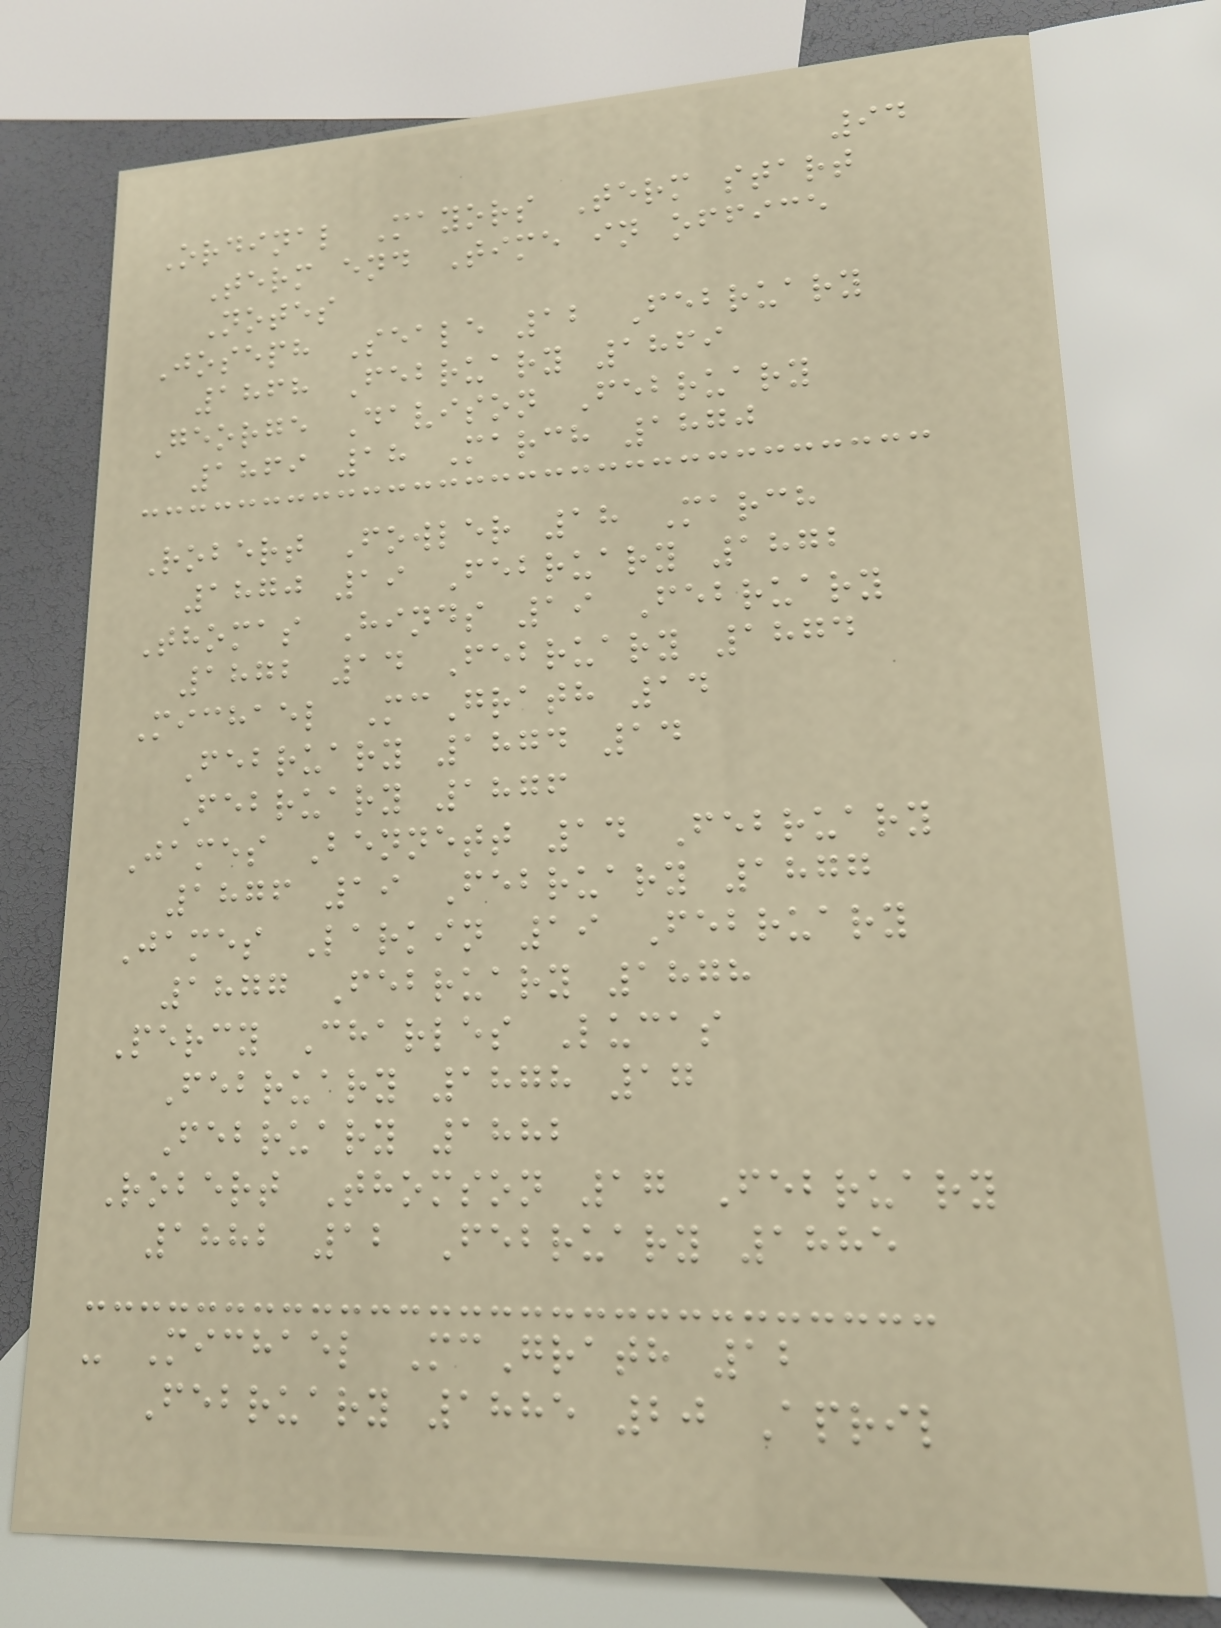94
Ordinal Mayors Term start
Term end Time in office
Notes
Joseph Seale 12 February
1868 February 1869
George Davison February
1869 18 March 1870
Robert Fowler 18 March
1870 19 February 1872
Thomas Hinds 19 February
1872 14 February 1874
Michael McGrath 14
February 1874 14
February 1876
James Bennett 14 February
1876 19 February 1877
James Larkin 19 February
1877 February 1878
Percy Charles Lucas
February 1878 17
February 1882
Robert Thomson 17 February
1882 12 February 1885
- Michael McGrath 12
February 1885 20 April
